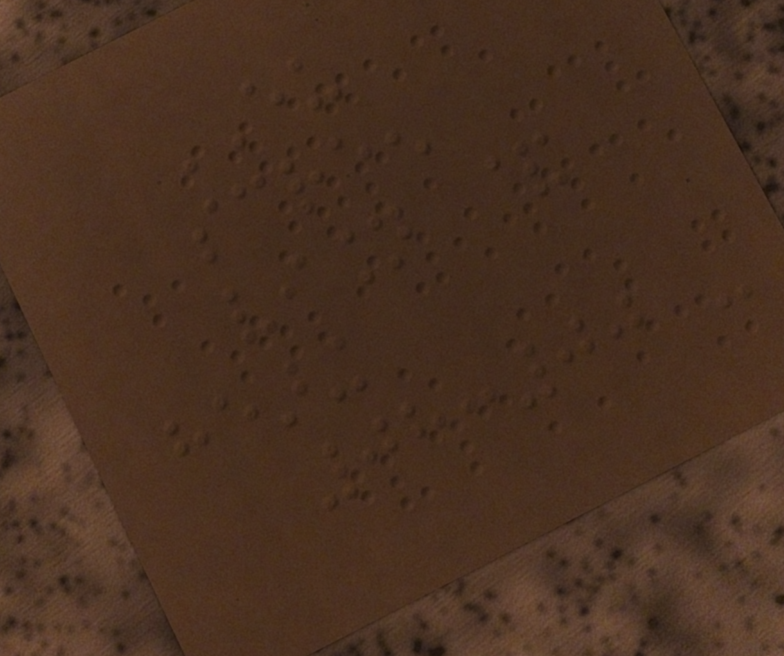EU
screen
vision &
hearing
08:00 -
